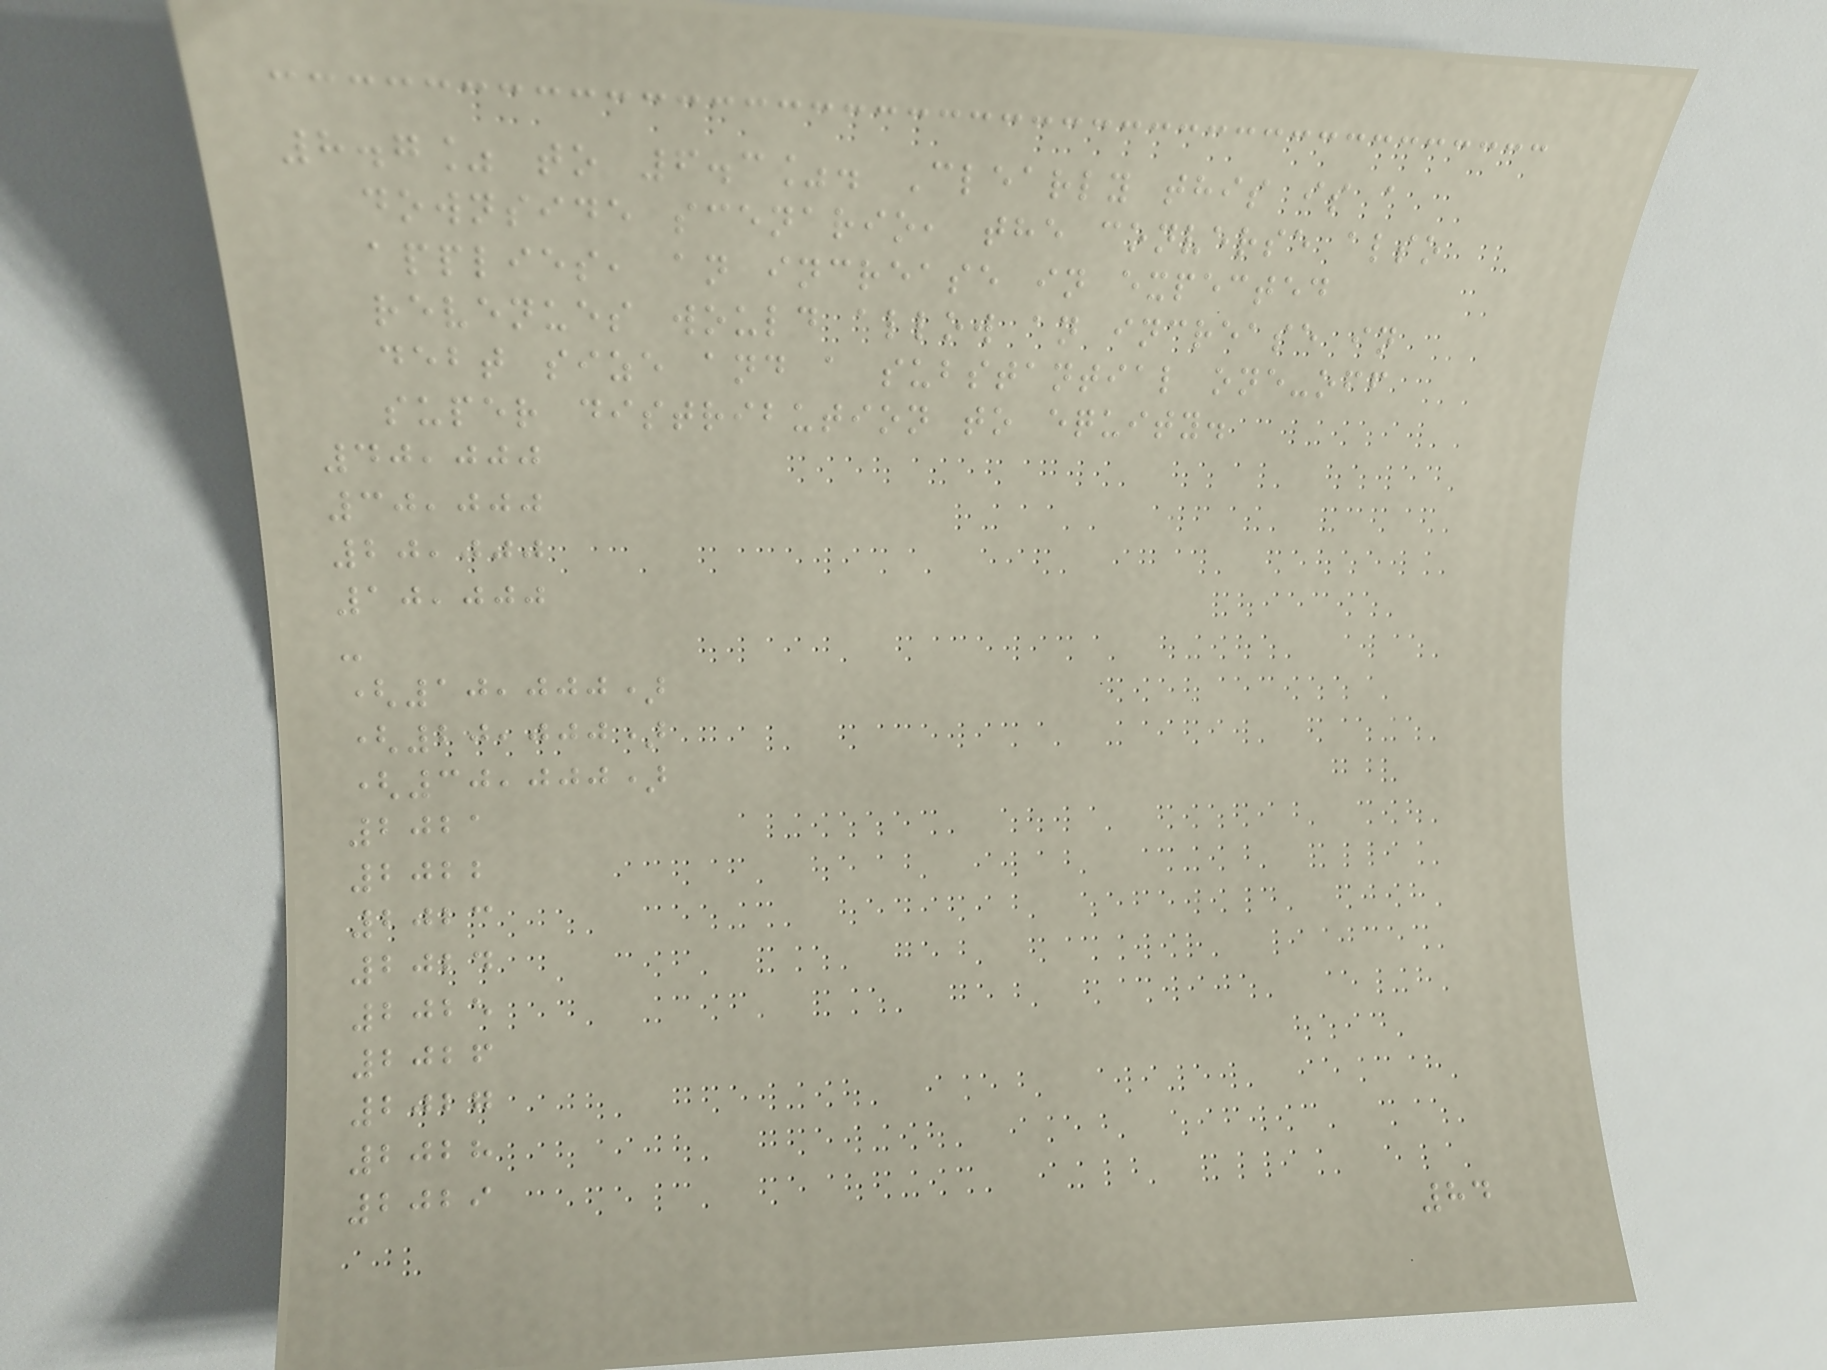8.7% to 6.3%. Clearly this is a
downside scenario, the converse also
applies, an increase in expected
revenues would allow an increase in
debt size and a substantial one-off
super distribution to equity.
40,000
30,000
20,000
10,000
-
(10,000)
(20,000)
(30,000)
2021
2022
2023
2024
2025
2026
2027
2028
2029
84
